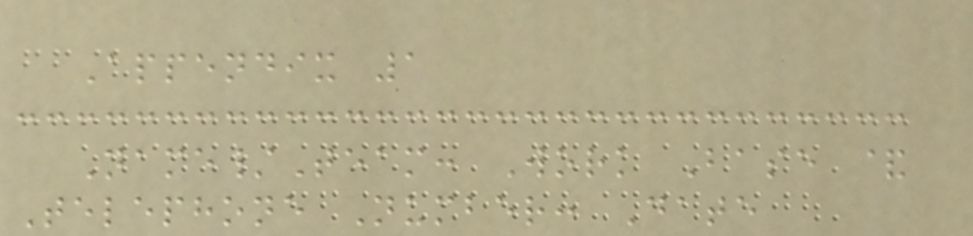Appendix 1
Name/Team: Work Base &
Telephone Number: Date
